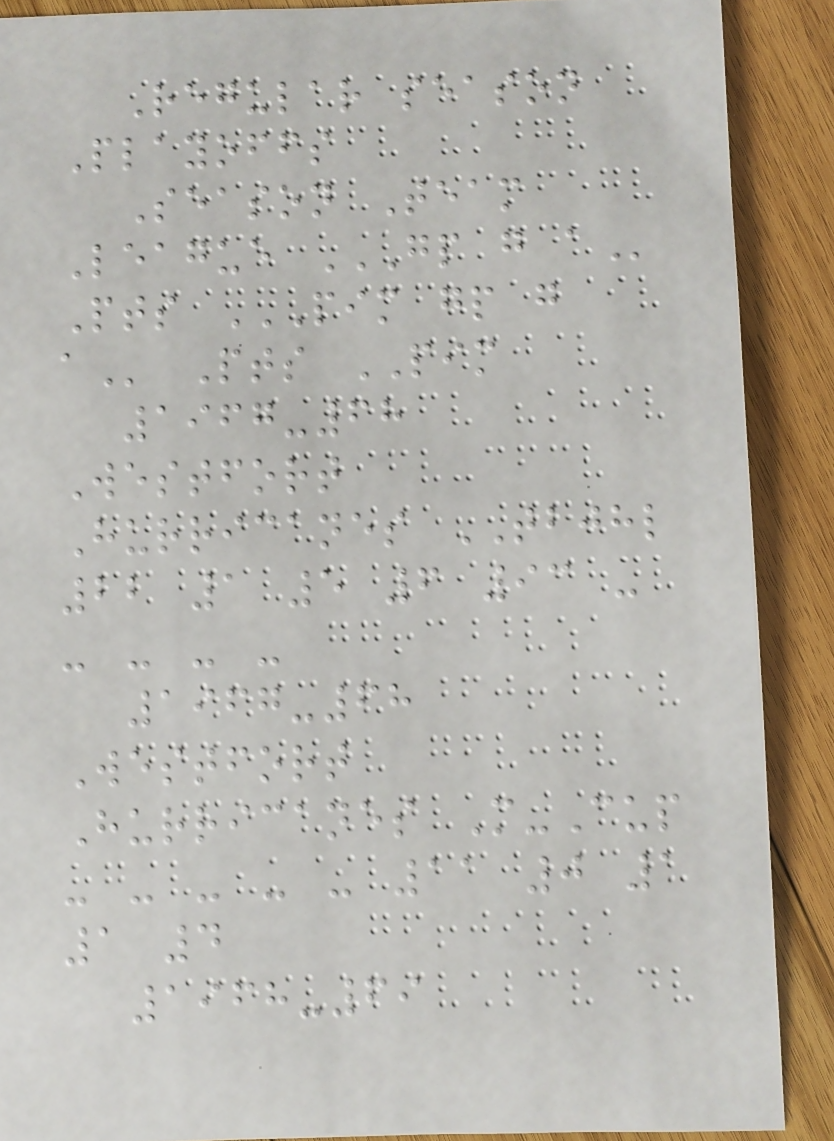Regular season
Playoffs
Season Team
League GP G A
Pts PIM GP G
A Pts PIM
1967-68
Westfort
Hurricanes TBJHL
22 1 5 6 93 -
- - - -
1967-68
Westfort
Hurricanes M-Cup
- - - - - 11 0 1
1 4
1968-69
